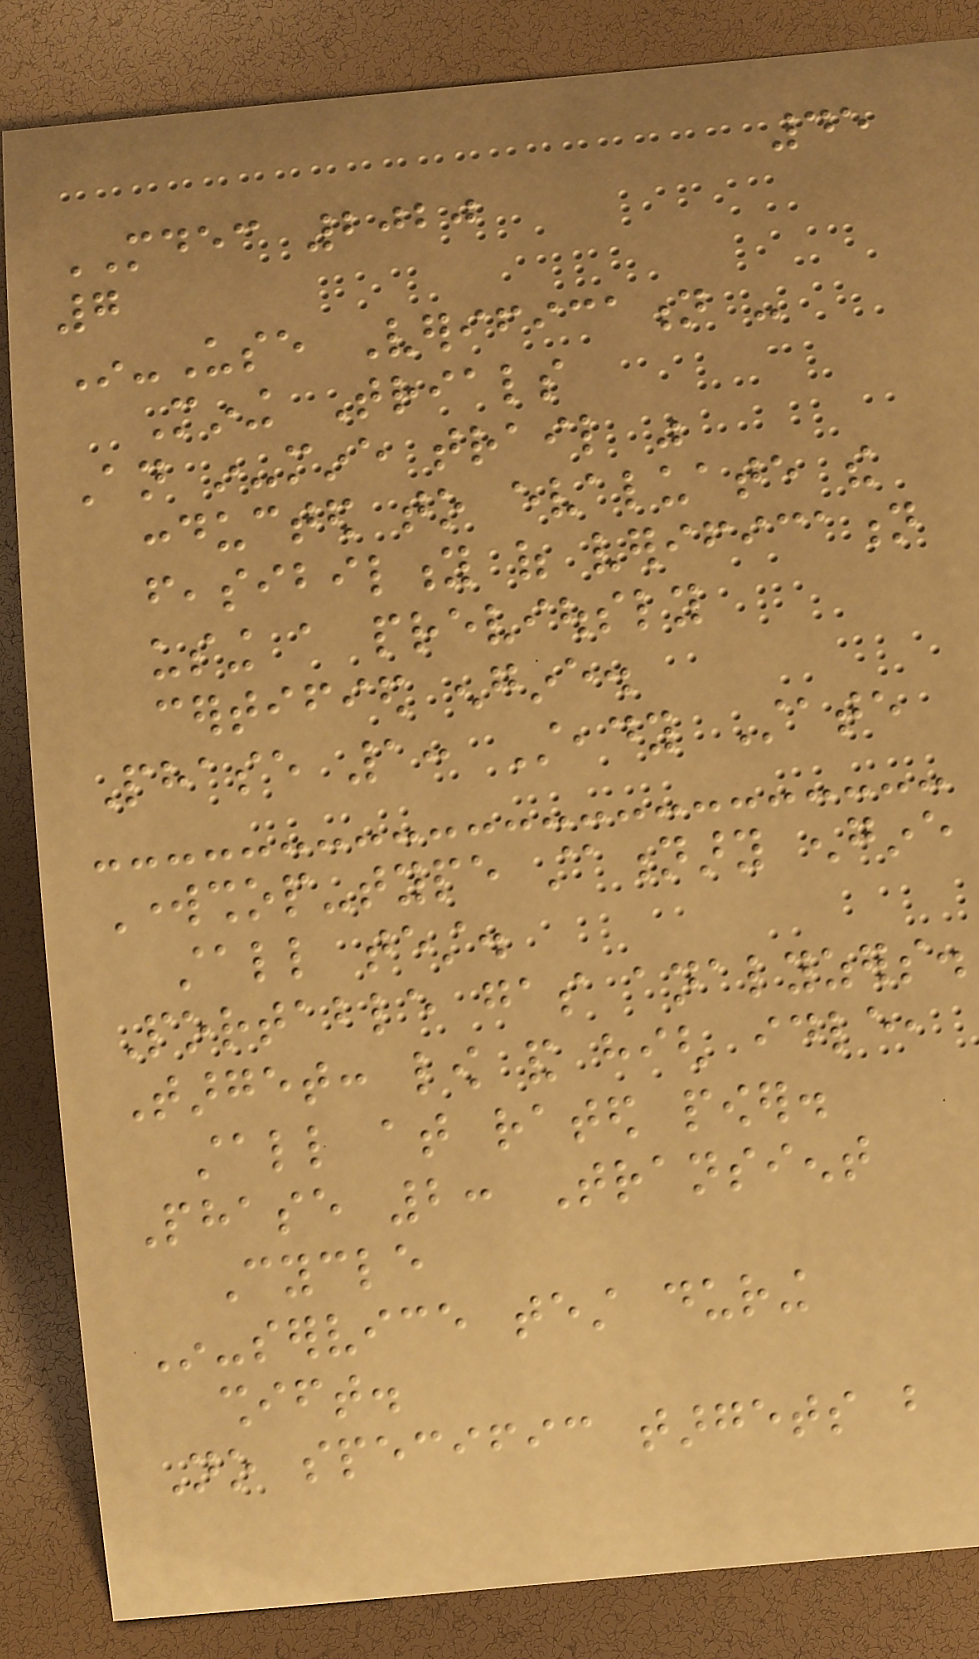45
MDEC 2020
7
In-Use Verification -
Mining Trials
An in-mine trail was
conducted to evaluate the
feasibility of verification
using a previously
certified engine.
Phase 1: Steady State
Workshop-type stationary engine
stall test.
Portable gas analyzers.
Target: low and high idle,
stall at rated power.
Phase 2: Transient
Cycle
In-service test during
shift.
No specific targets but
